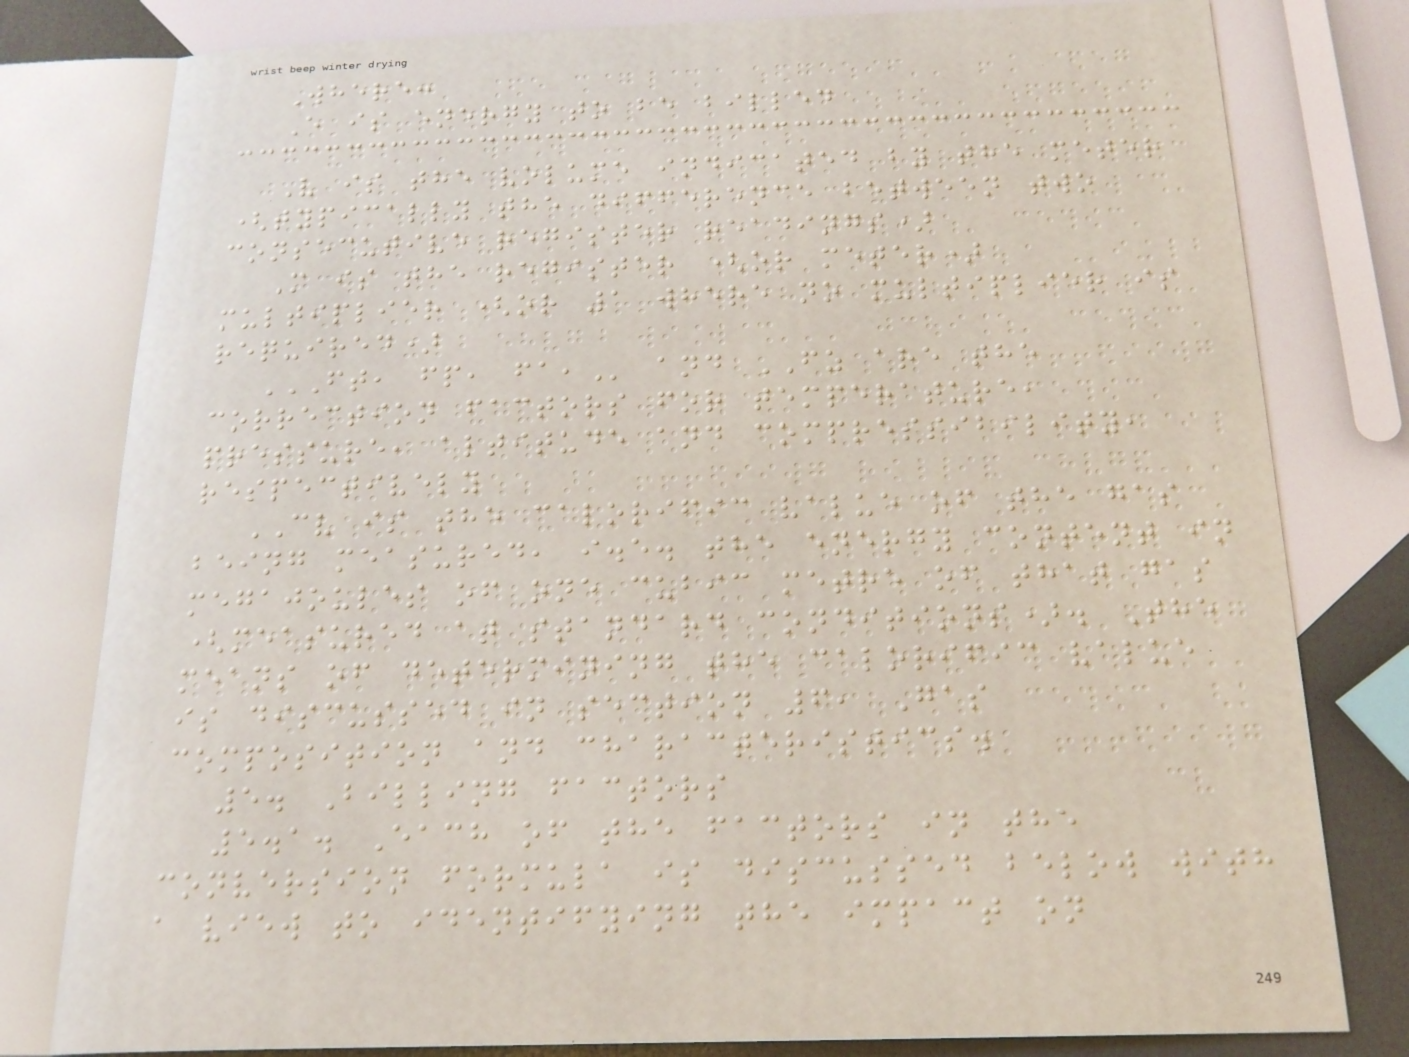Where:
E is energy to be billed
V is the volume indicated by the meter
(typically the difference between two
consecutive register readings)
M is the register (or meter)
multiplier (or 1 where no multiplier is
required)
FT, FP, FA, and FZ are the
correction factors for temperature,
pressure, altitude and compressibility,
respectively
CV is the calorific value of the gas
being measured, i.e. the energy content in
megajoules of one cubic metre of that gas
(measured at standard conditions). The
means of determining the calorific value
is discussed in section 6, Gas
composition and characteristics.
5. Billing factors
5.1. Each of the factors in the
conversion formula is discussed below with
a view to identifying the impact on
